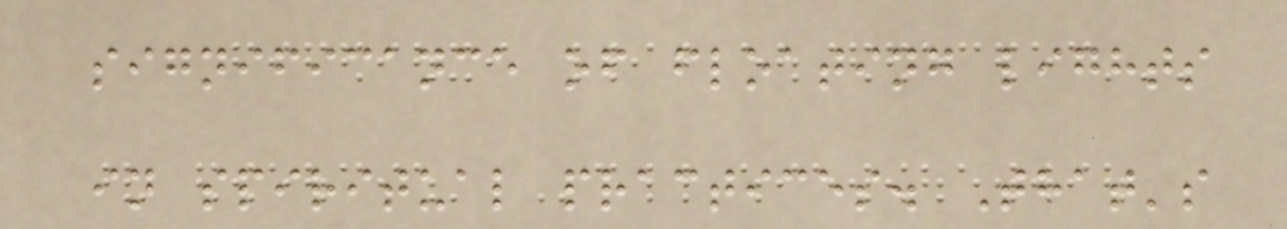significance of floating lights
in spiritual practices. That's
